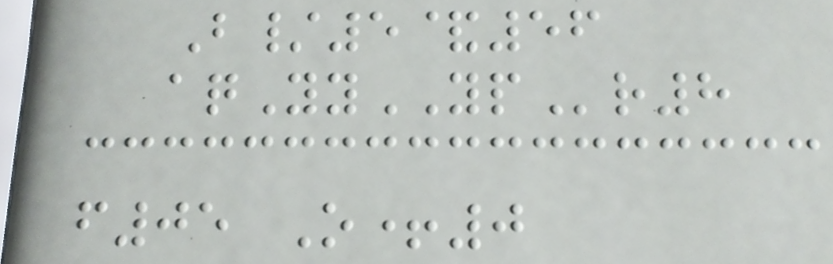B/5&56
aqYyYPr8
f05 O+0
